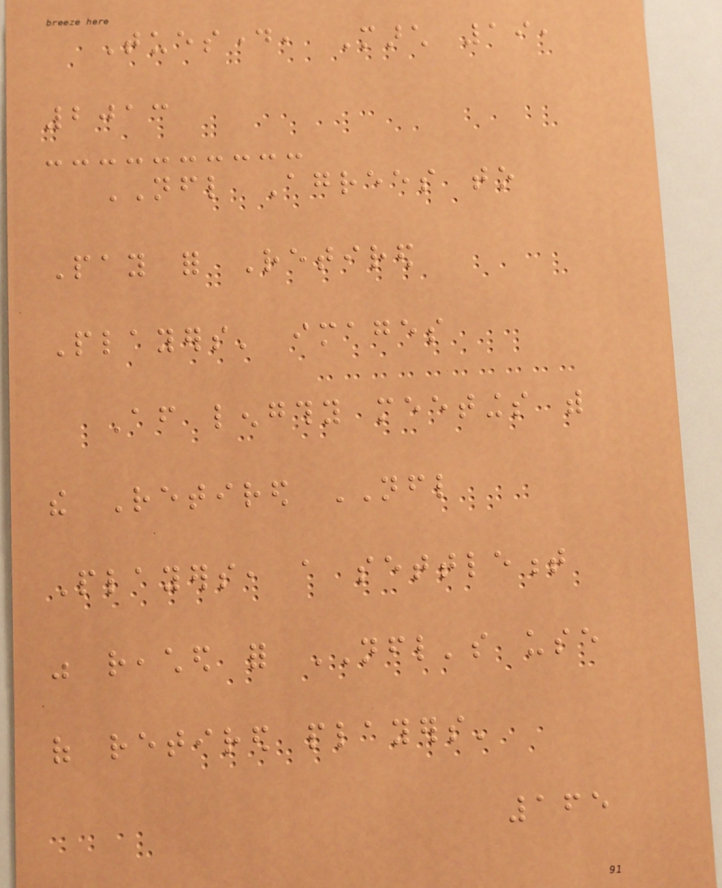Tuesday, March 19,
2013
NFL Agrees to
Pay for Retired
Players' images
After lengthy meetings with
the Retired NFL
Players, a settlement
was reached for NFL's use
of retired players'
165
